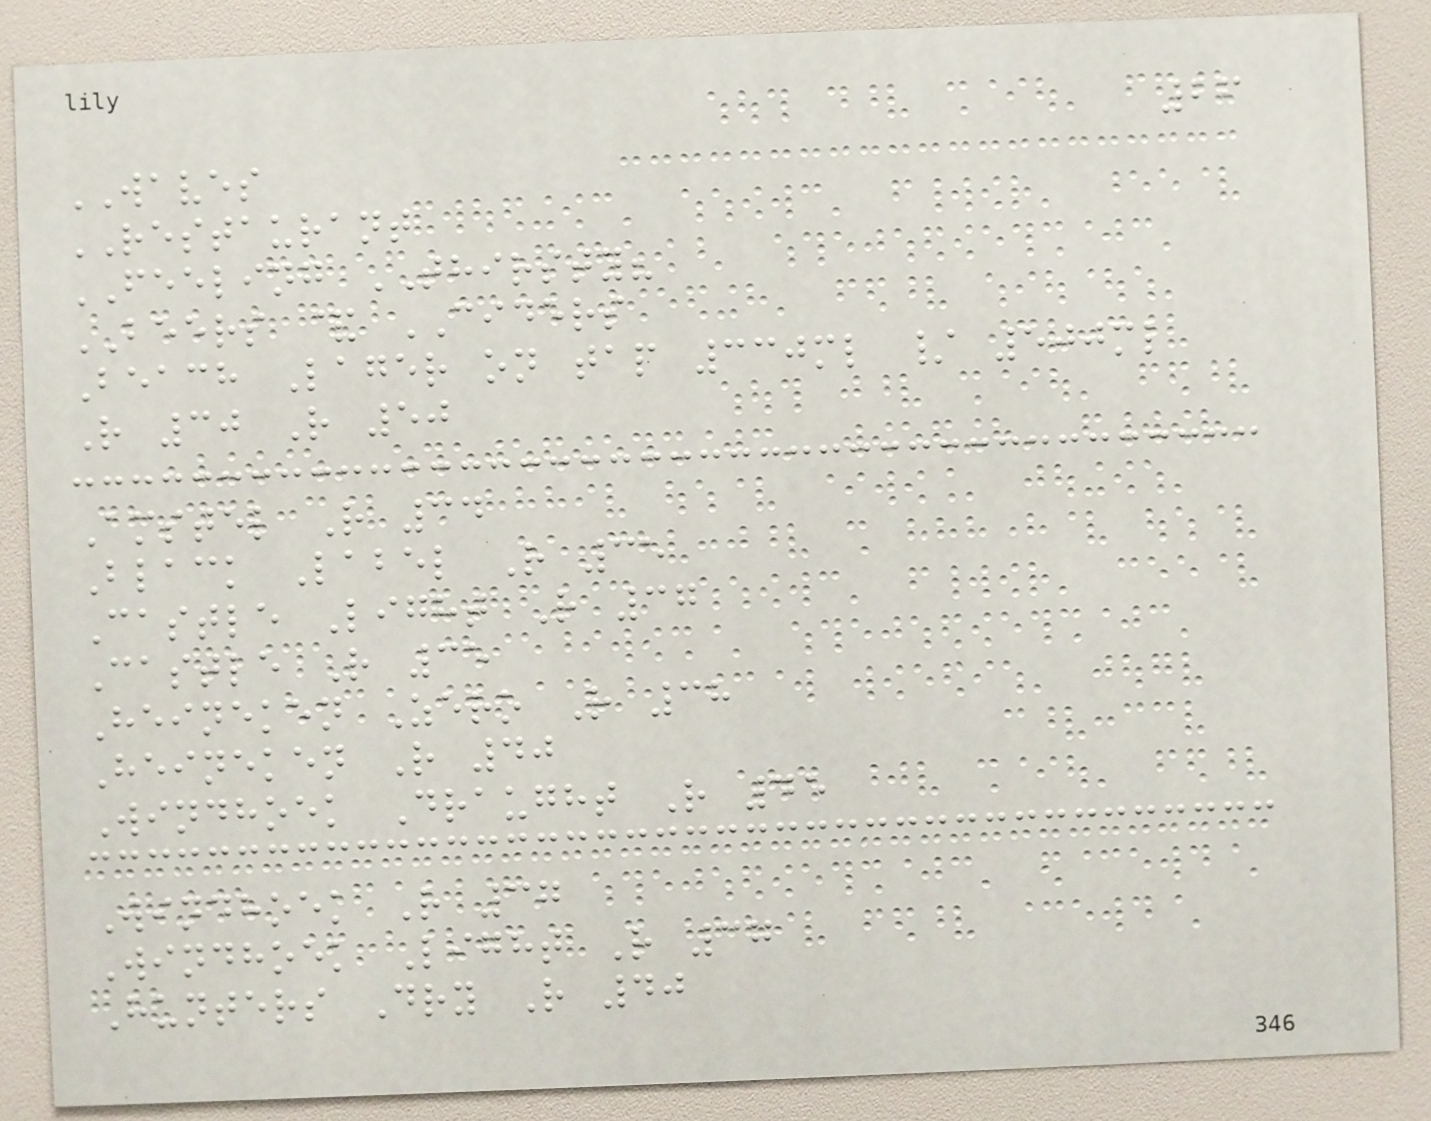26
WAVES
RESTAURANT
FEELING THIRSTY?
BEERS & CIDERS
Beach Lager on tap 330ml / 500ml
R 30 R 50
Amstel R 34
Black Label R 35
Castle Light R 37
Castle R 35
Heineken Zero R 38
Heineken R 40
Windhoek Draught R 45
Windhoek R 37
Windhoek Light R 37
Hunters Dry R 40
